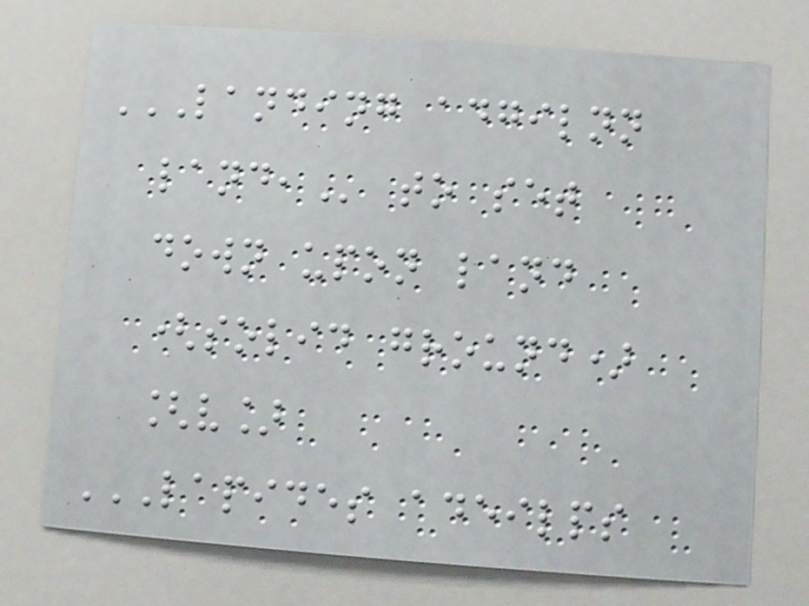LANDING ADGILNN
LAND, to set
down upon land
(solid ground)
[v]
LAPIDES ADEILPS
